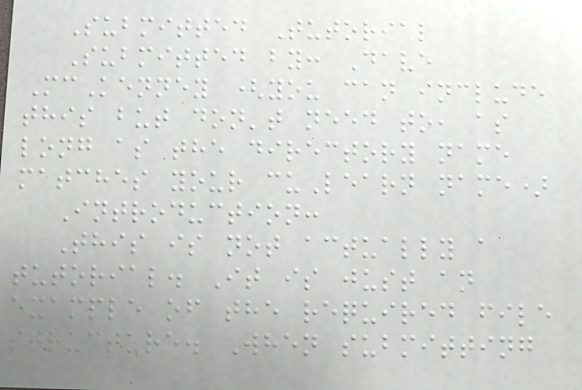Submitted Tutorial
Submitted by: Dave
McKenney (you can include
this but don't need to, as
long as the directory name
matches your cuLearn name)
Introduction:
This is not actually a
tutorial. It is just an
example of the required file
structure. When submitting
